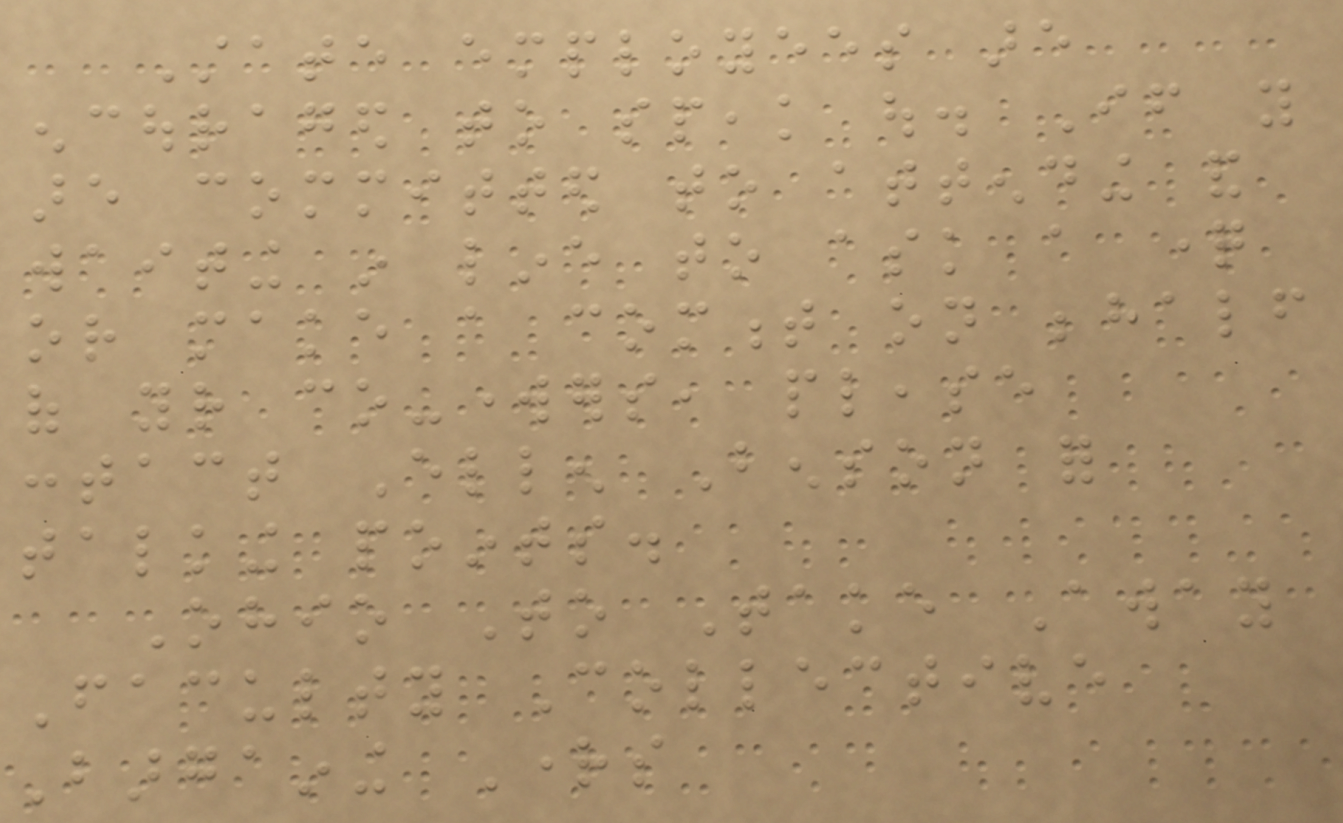State employees are
encouraged to speak out. If you
are committed to attending and
waiting in line to ask a question
or make a comment on behalf
of your co-workers, please
contact Ellen Benson for
talking points.
Ohio To Take Away
Faculty Collective
Bargaining Rights
